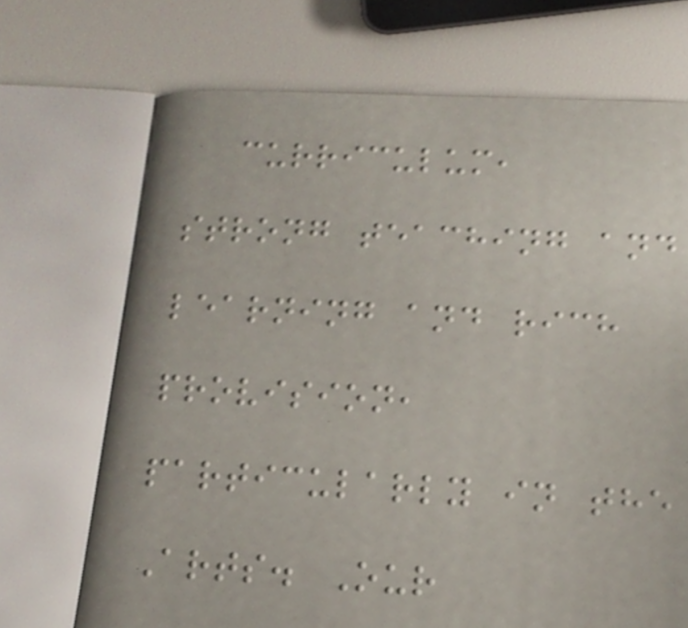curriculum,
strong teaching and
learning and rich
provision,
particularly in the
Arts. Our
